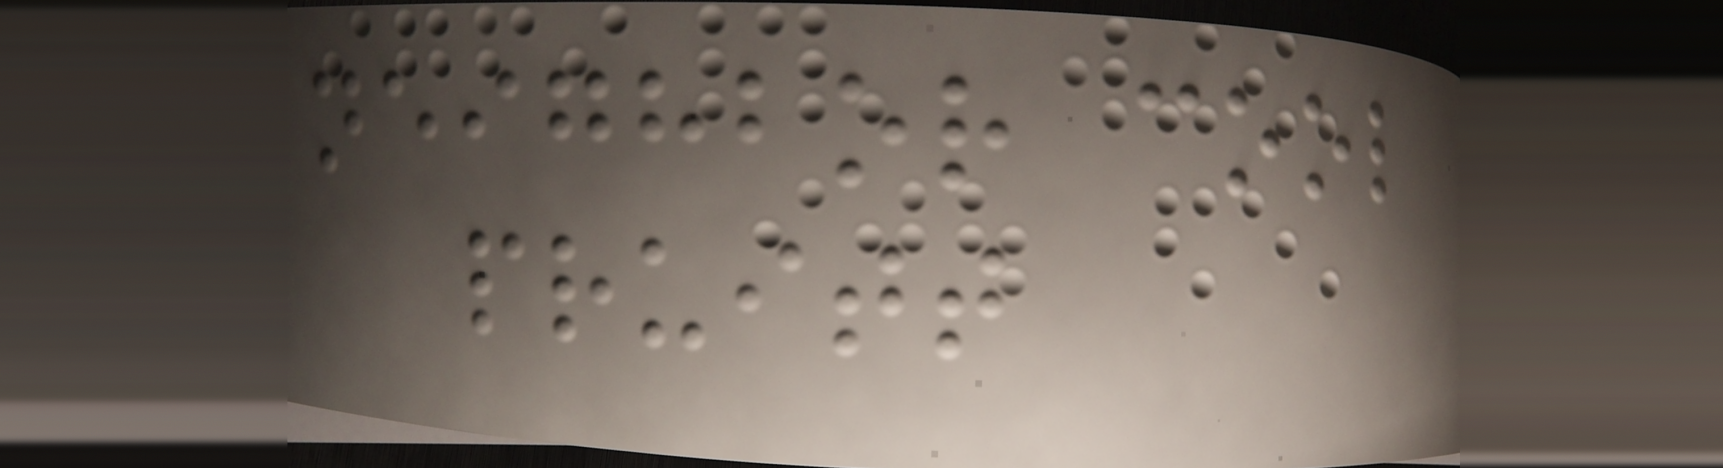neighbor cool
pruitt
